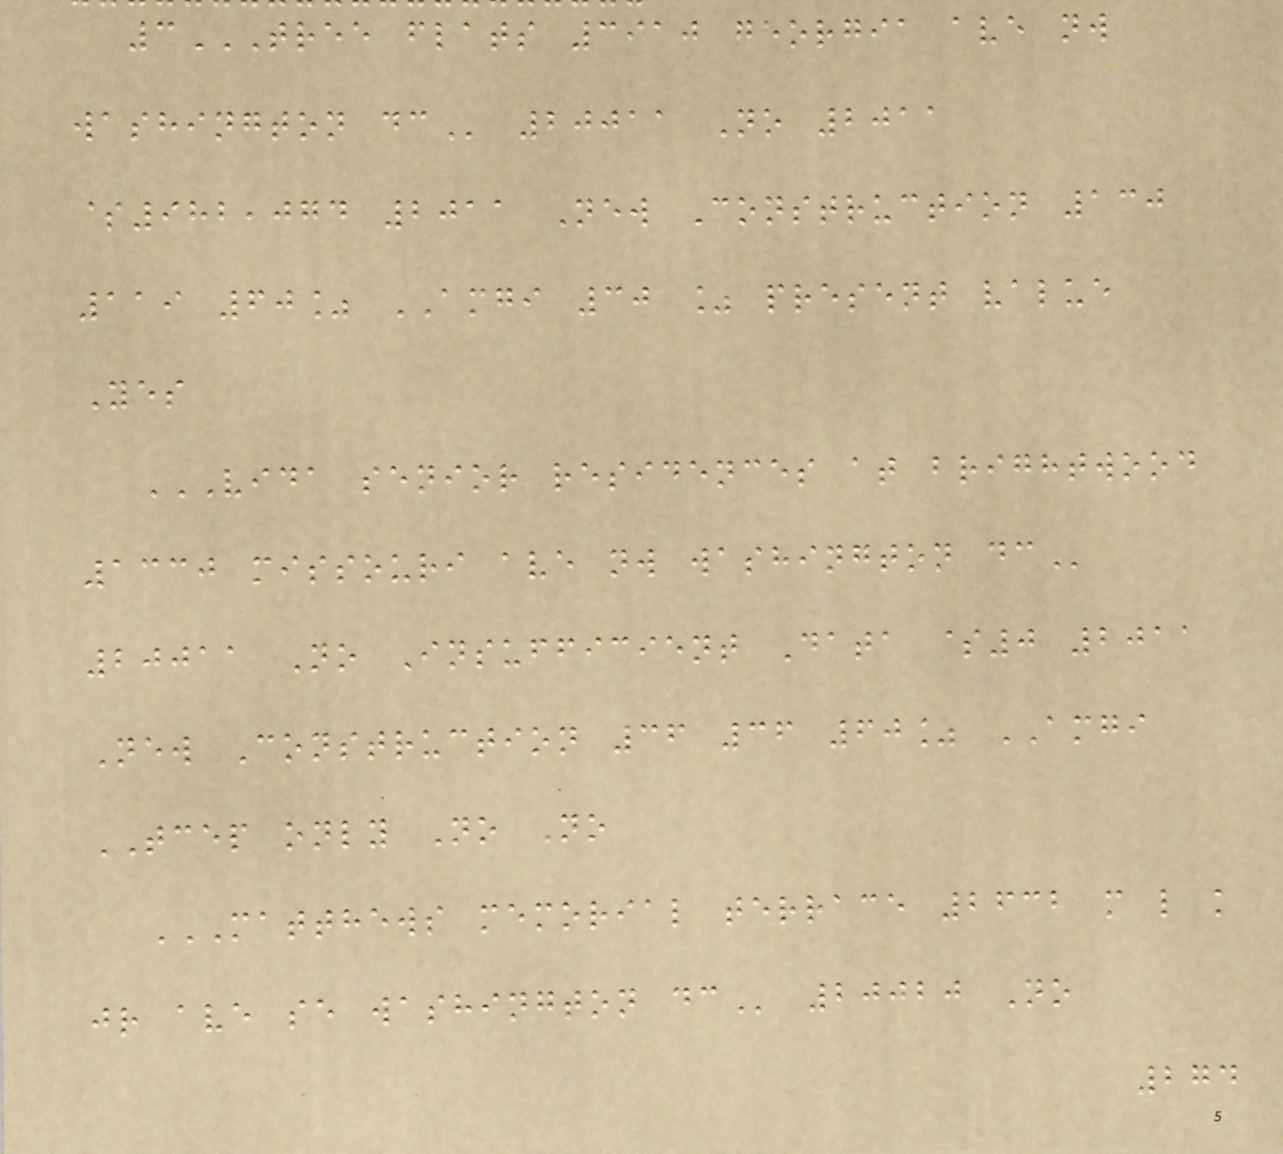3TREE FLATS 3910 GEORGIA AVE NW
WASHINGTON DC 20011 No 2011
$982,074 2011 New Construction 130
119 60% AMGI 30 % present value
Yes
VIDA SENIOR RESIDENCES AT BRIGHTWOOD
1330 MISSOURI AVE NW WASHINGTON DC
20011 No Insufficient Data $0 2011
New Construction 36 36 60% AMGI
TCEP only No No
MATTHEWS MEMORIAL TERRACE 2632 M L K
JR AVE SE WASHINGTON DC 20020 No
274
